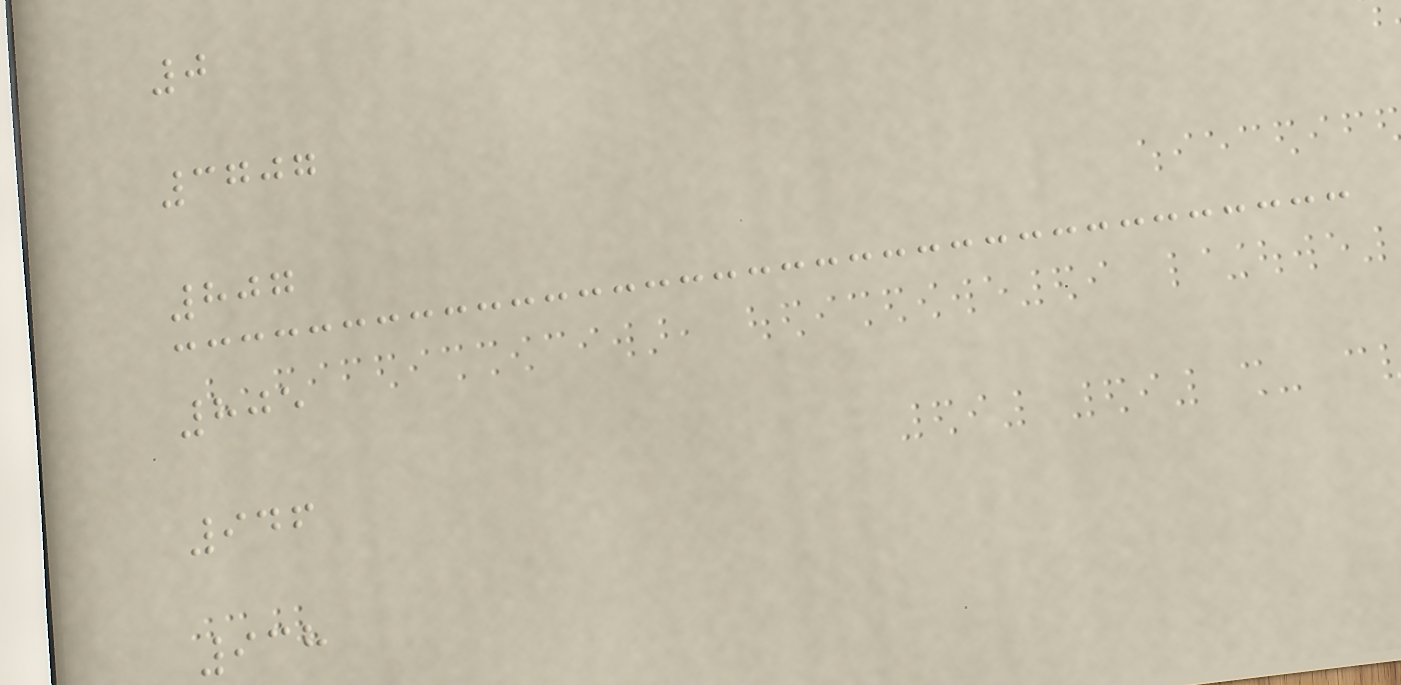0
3707
807
805
946
938
